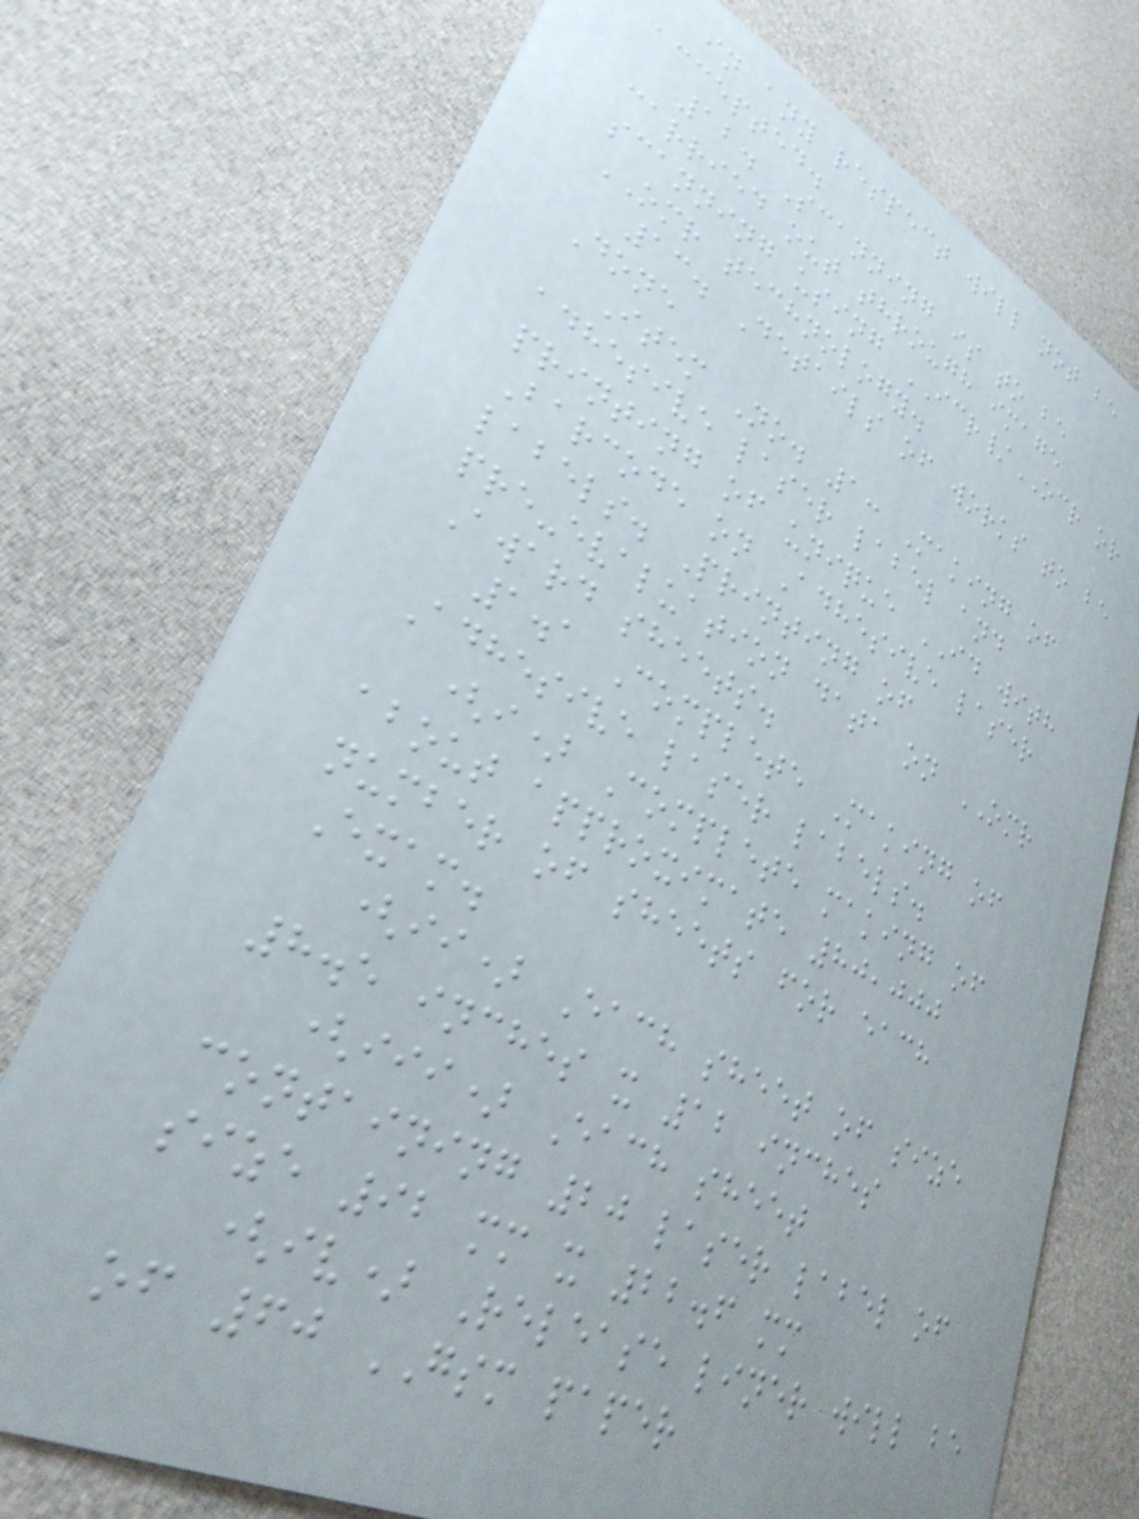in any respect will not be
accepted.
12. Scanning is to be
carried out through image
scanning using ICR/OCR or
OMR technology.
13. Details of works to be
Done
Item No. 1: Making of
adhesive laser label and
printing of unique ID with
Barcode on Adhesive laser
labels. Printing of
pre-evaluation data on OMR
Award sheets.
1.1 Complete Making of
Adhesive laser labels.
(i) Complete making of
about approximate 80,000
number of sheets for each
Exam.
(ii) Each sheet of size
8.5 inches x 12 inches
(iii) Each sheet
containing 20 laser label of
size 92 mm x 22.6 mm
(iv) Release liner will be
of 60 GSM paper
